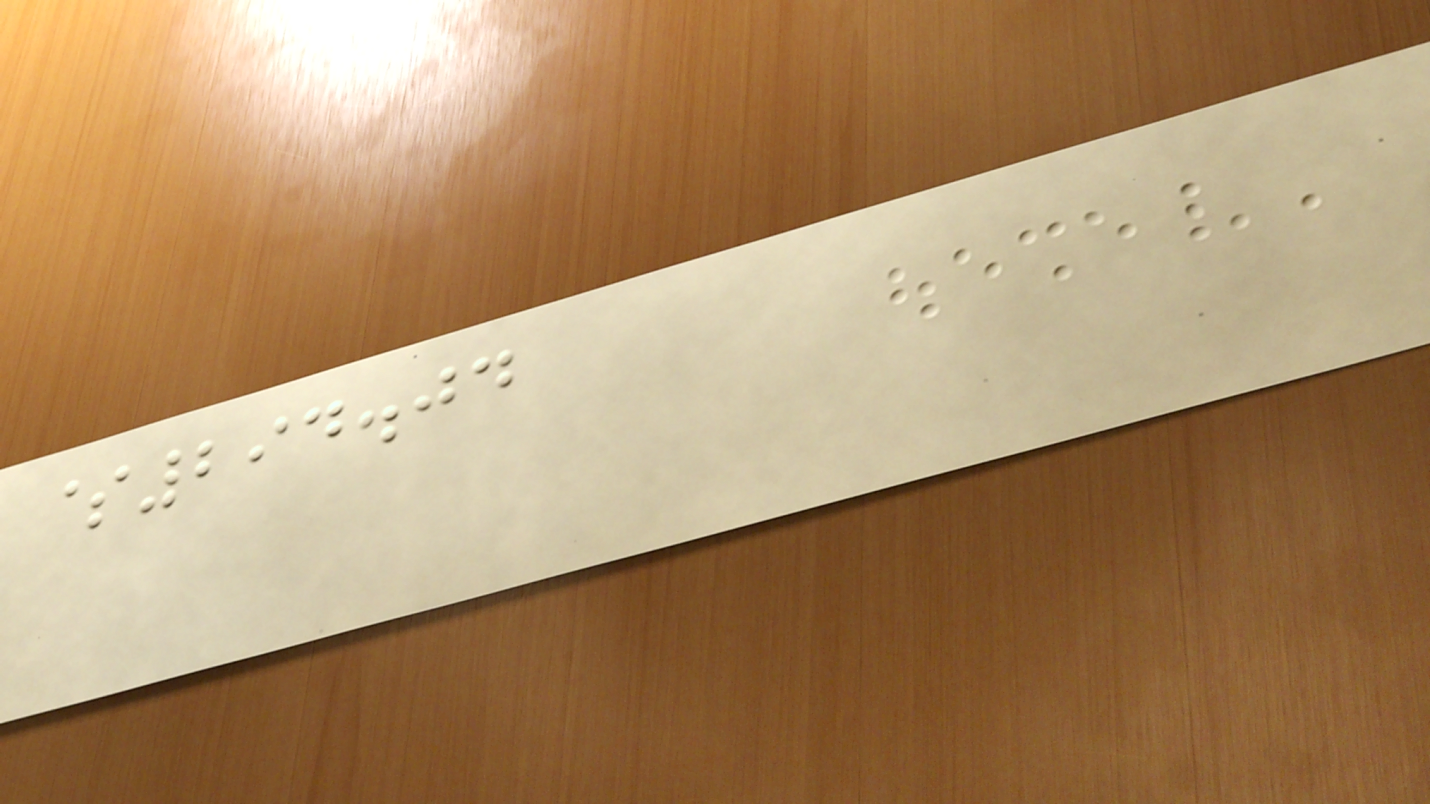$294.04
